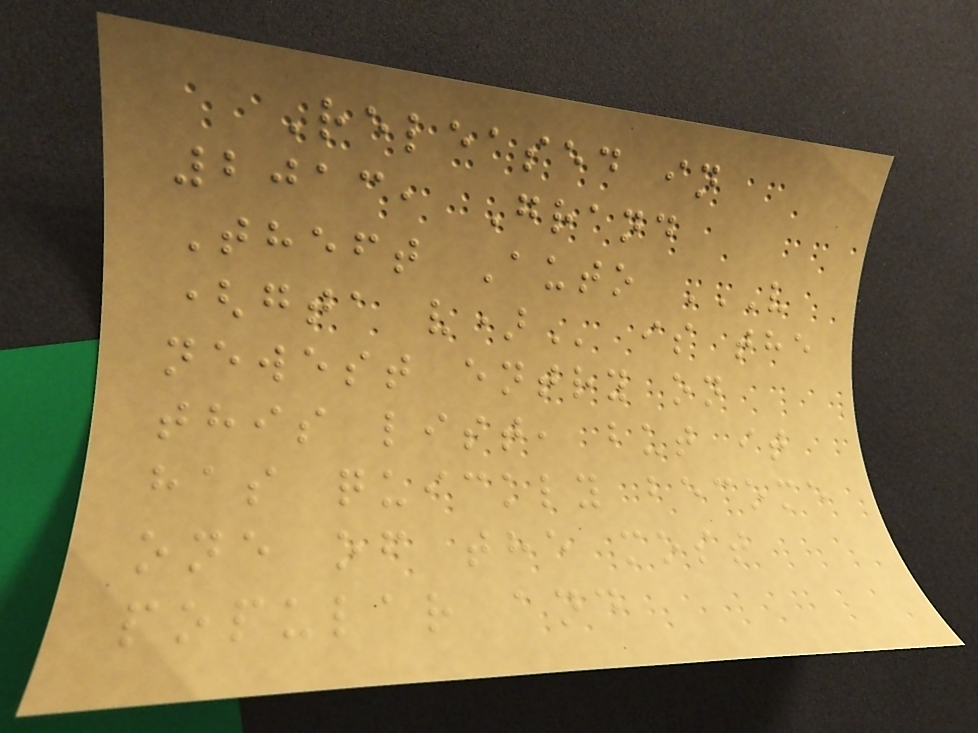Released in
2013, Grand
Theft Auto V
(GTA V) is the
newest entry on
this list, but it
has quickly become
one of the most
popular and
